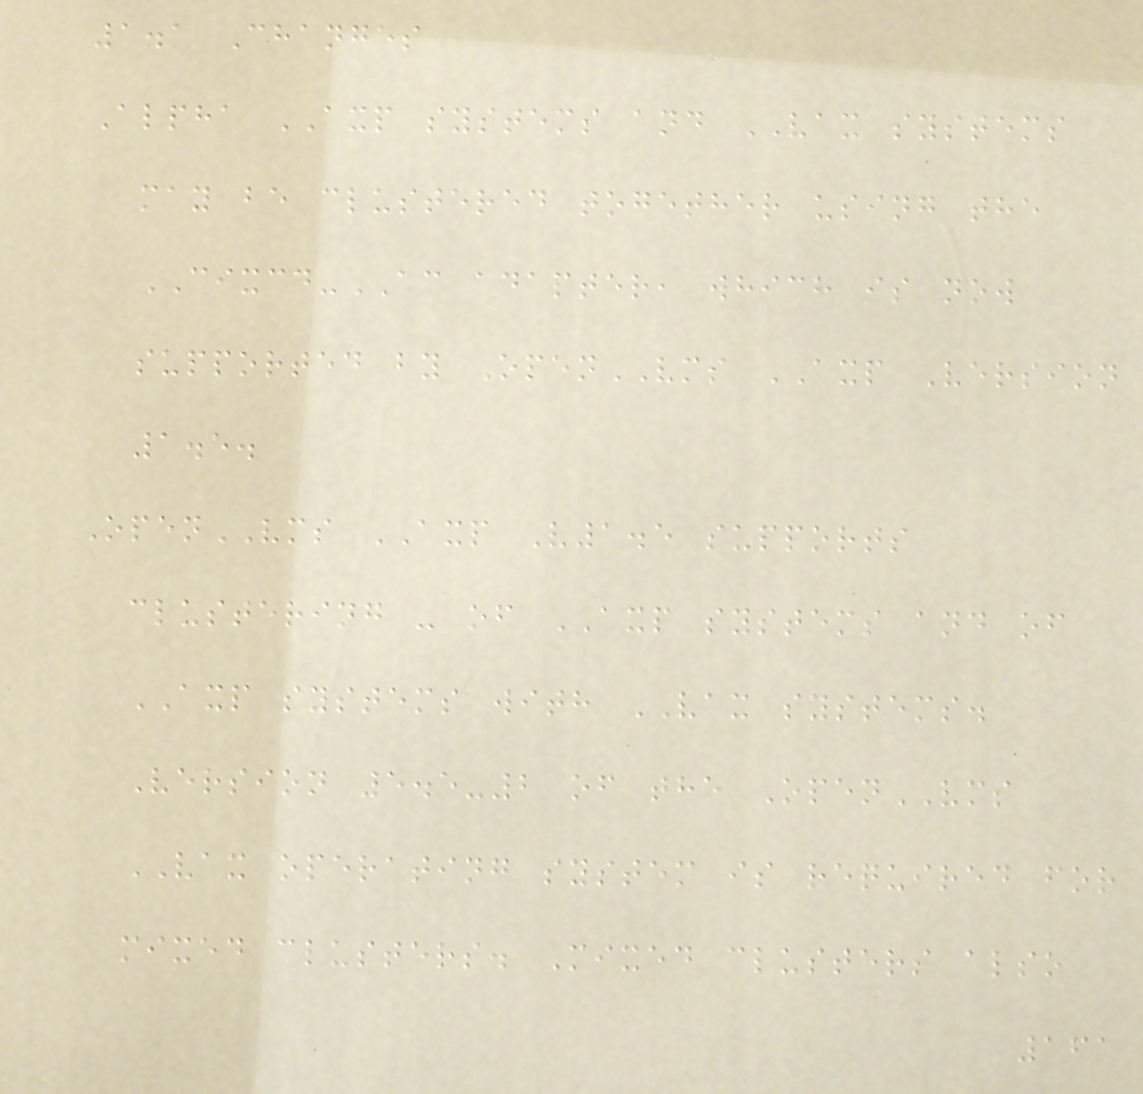1.1 Changes
Alpha AXP systems and VAX systems
may be clustered together using the
CIXCD-AC adapter, which is now
supported by OpenVMS AXP Version
1.5.
OpenVMS AXP V1.5 supports
clustering - of AXP systems and of
AXP systems with VAX systems.
Version 5.5-2 of the OpenVMS
VAX operating system is required for
mixed clusters. Mixed clusters also
161
